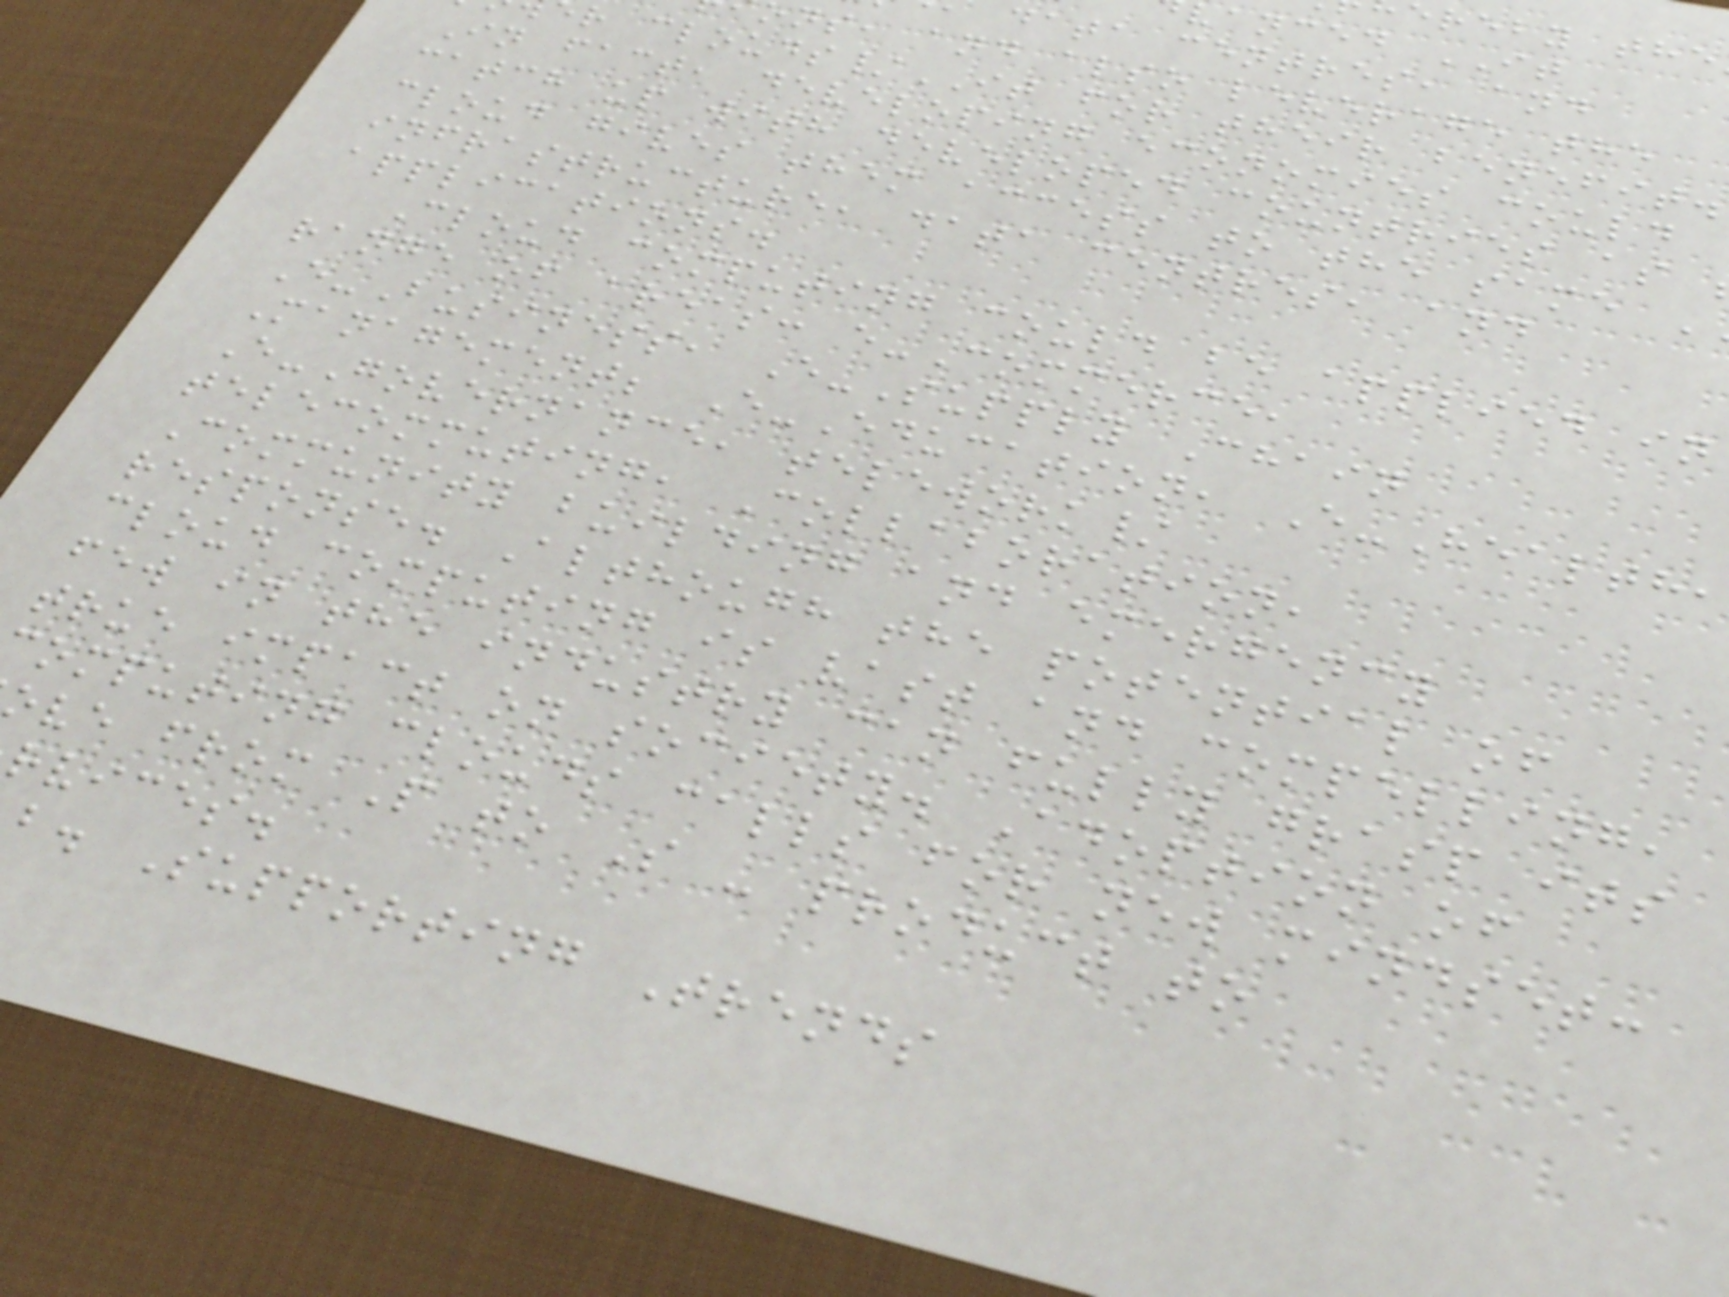ereby the
vanced IT
data centres, and
ns, and also leverage the
r clouds/IT for their benefit.
In fact, developing economies could
catch up with developed countries as
cloud gives them access to the same
infrastructure, data centres, and
applications.
Cloud computing could be applied in
range of areas: e-Commerce,
E-Business, E-Supply Chain
Management; E-Education, E-Health,
E-Governance, telework/
telecommuting, Collaboration,
Community building and emergency
response. Although the potential of
cloud computing is vast and compelling,
few in the industry can fully grasp its
true impact on society. Adoption of
omputing clouds calls for new mindset:
ove from P to S - product to
rvices.
b. Supporting Trends
